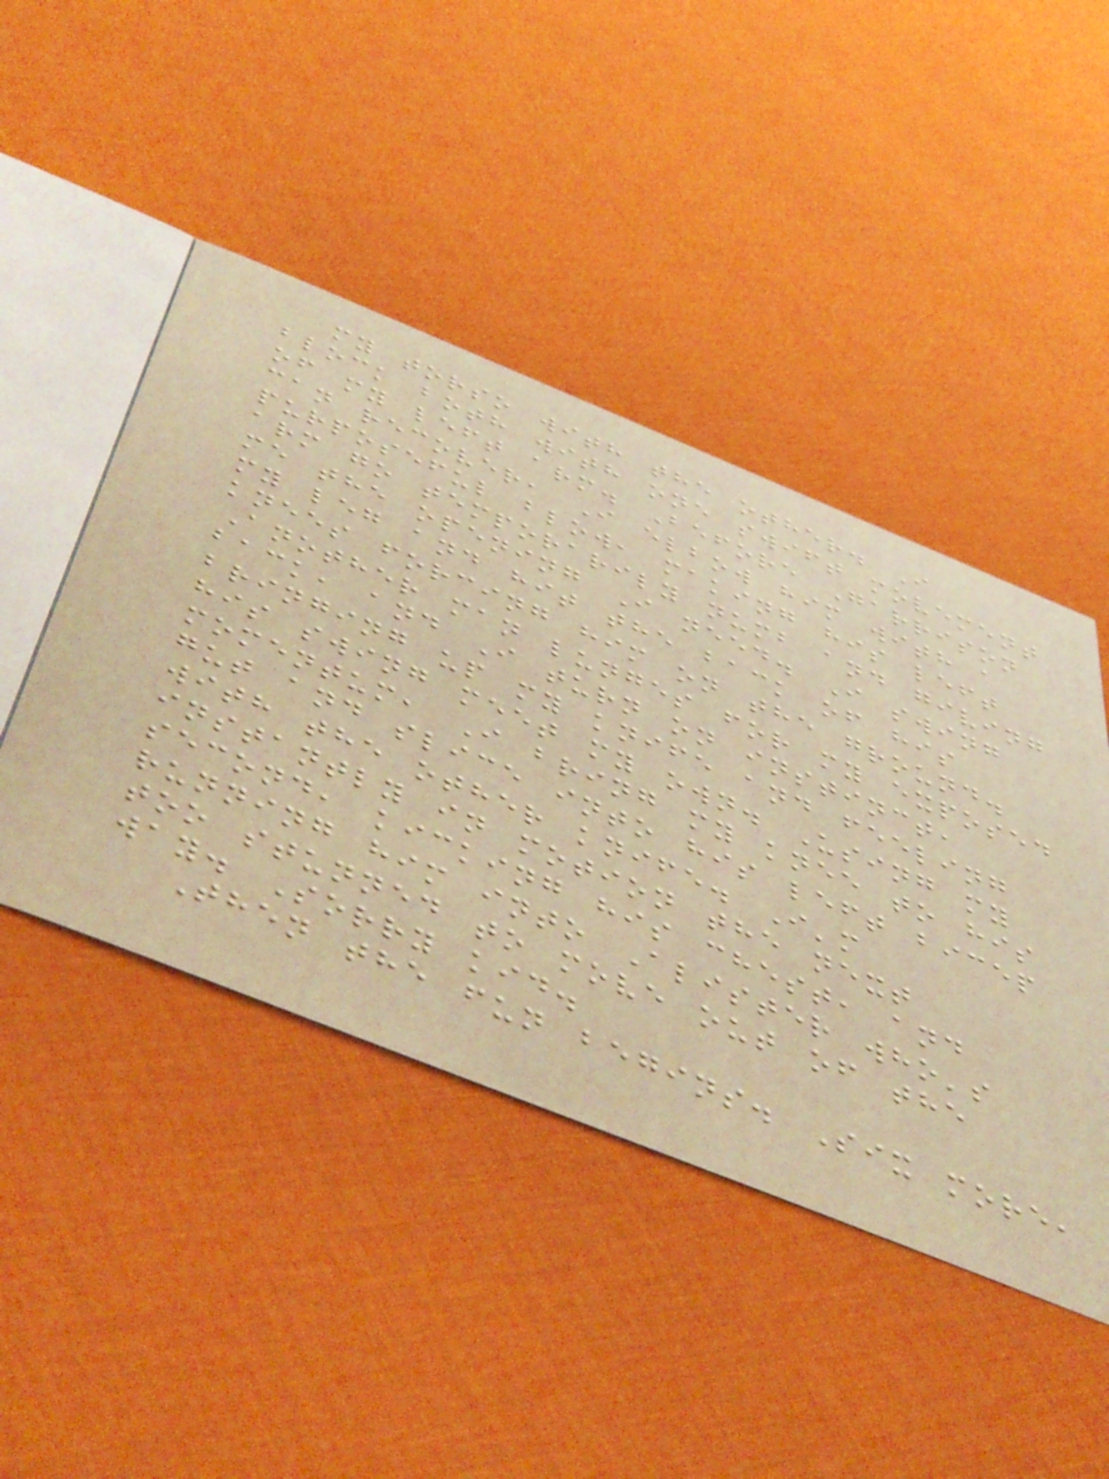my torso with the other. I
block both with one swift movement
of my left arm. Before Garrison
can recover, I elbow him with a
purposeful blow, making his left
arm go temporarily numb and giving
me the opening I need. I swing
my leg and hit the back of his
knees forcing him on the ground.
Another man lunges for my exposed
back, and I turn on instinct,
bringing up my knife and feeling
his swing meet my own. Using my
momentum, I bring my knee to his
gut and slice into his left bicep
with the other knife. I'm
instantly in motion the next
second, kicking his chest, and
running him into Alister who's
too stunned to move out of the
way. Sorry kid.
Then the fun begins. Six more,
